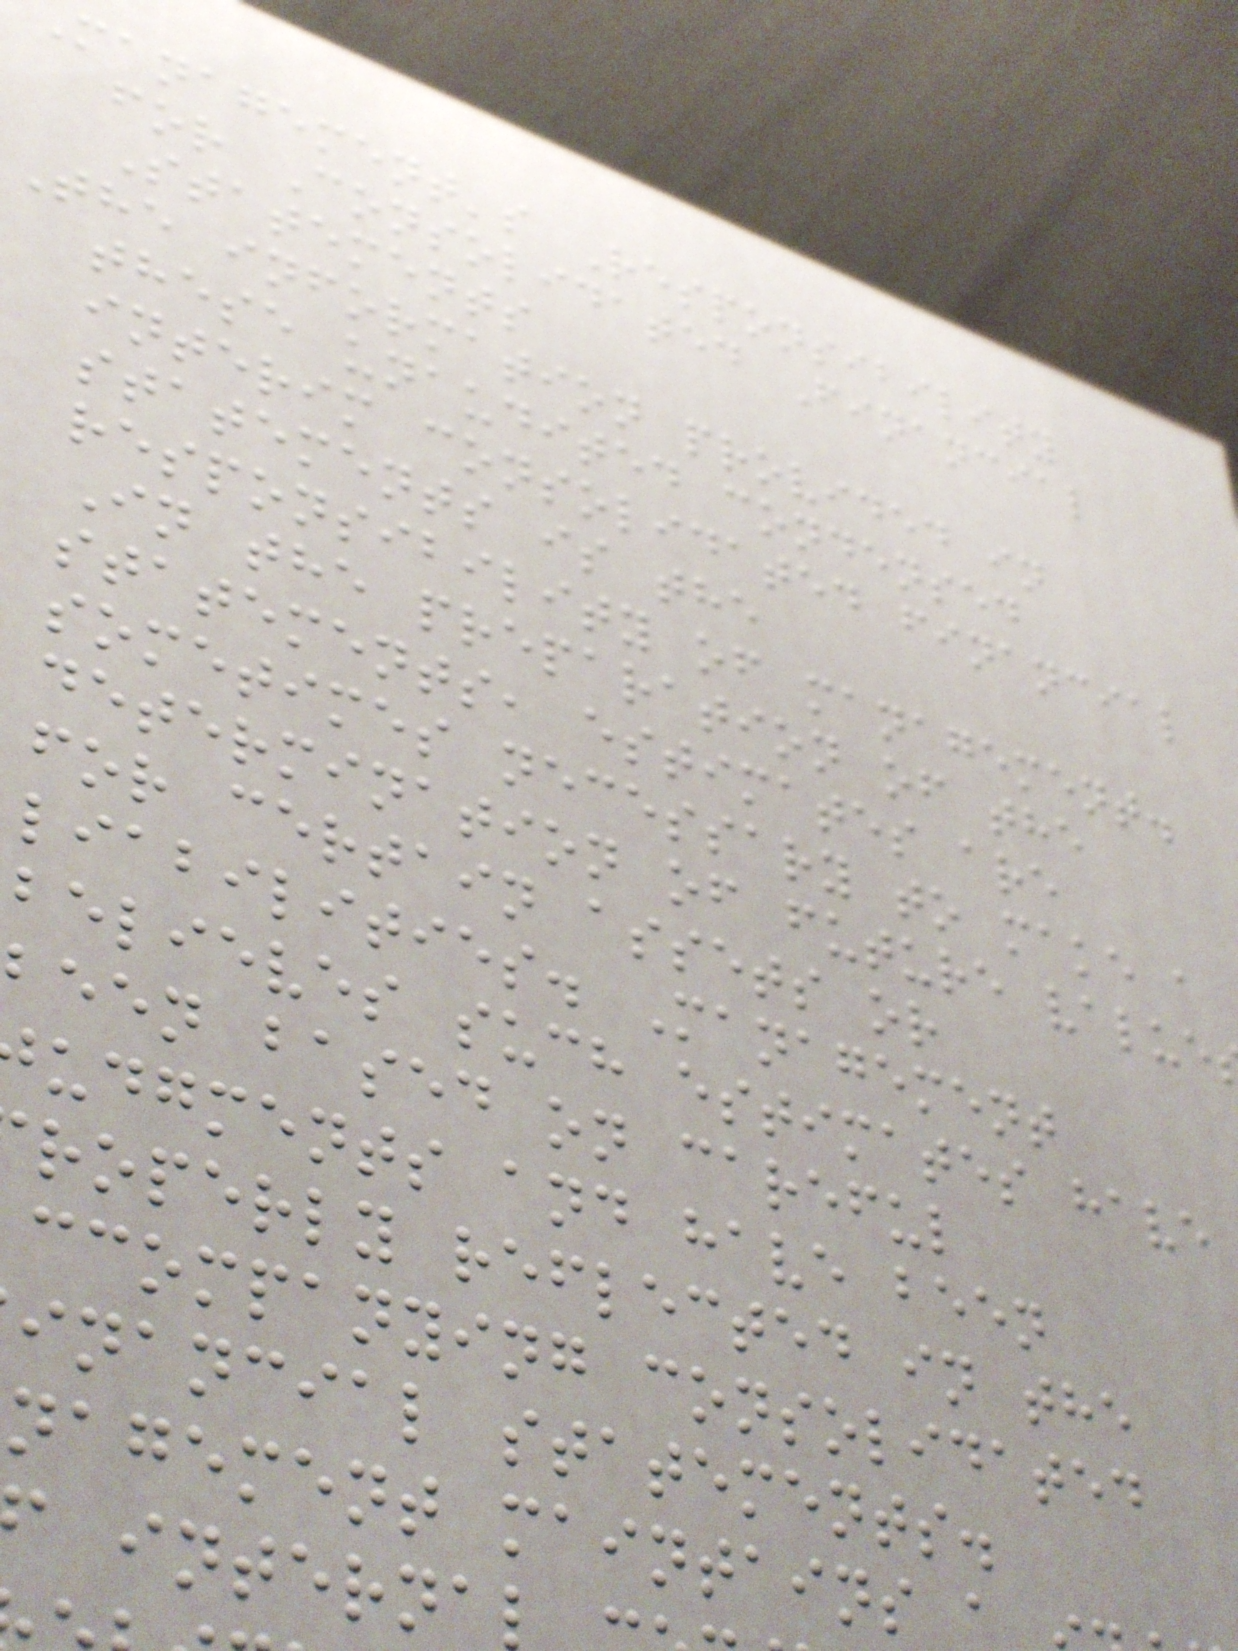management's Responsibility
for Consolidated Financial
Statements
The information provided in
these unaudited condensed
interim consolidated financial
statements is the
responsibility of management.
In the preparation of the
statements, estimates are
sometimes necessary to make a
determination of future value
for certain assets or
liabilities. Management
believes such estimates have
been based on careful
udgments and have been
roperly reflected in the
ccompanying consolidated
inancial statements.
nagement maintains
interna
